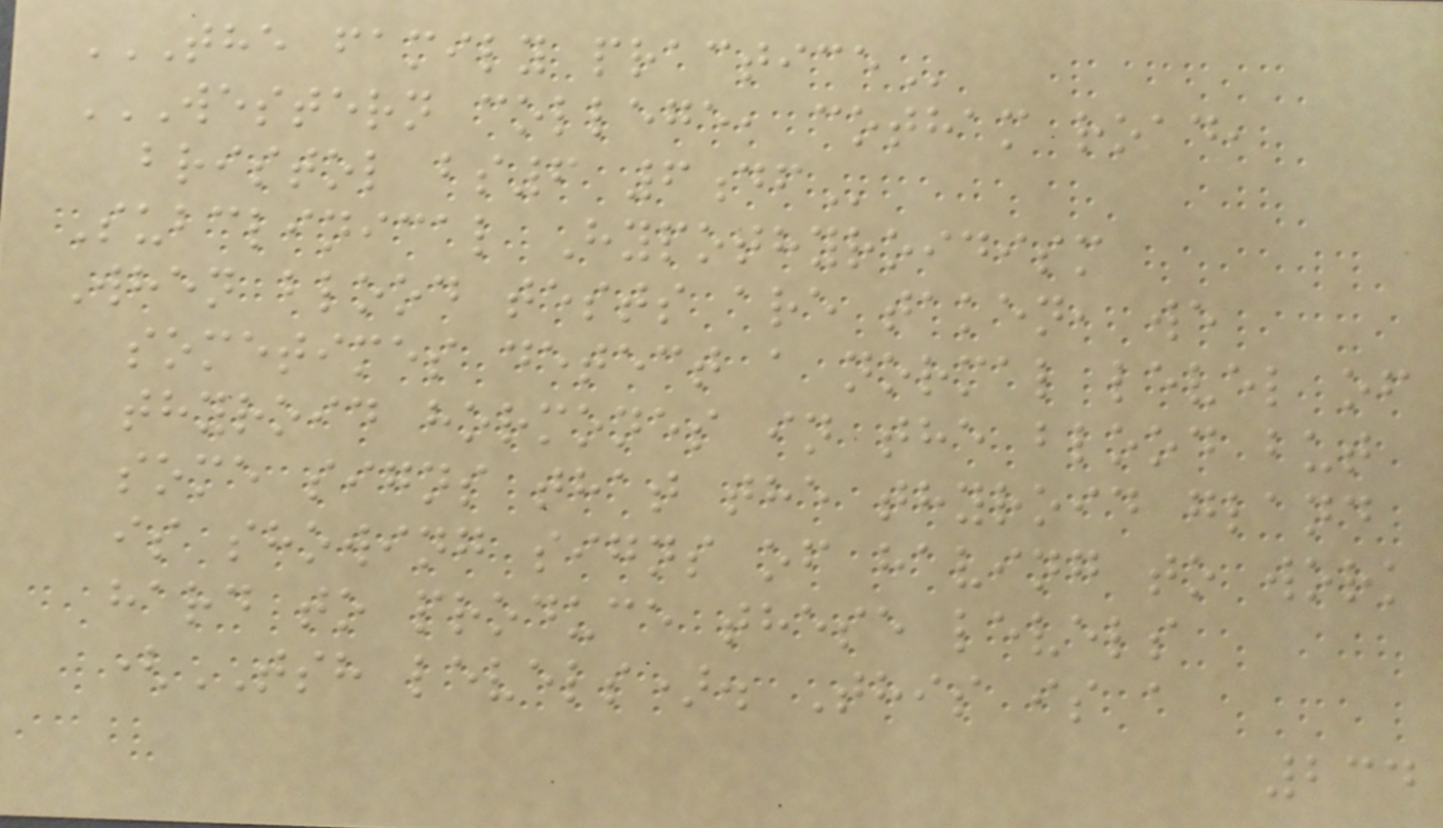THE FAMILY PRACTICE
WESTERN COLLEGE, COTHAM ROAD,
BRISTOL BS6 6DF
Subclinical Hypothyroidism
When blood tests are taken, we
sometimes detect a normal level of
thyroid hormones in the blood but
some signs that the thyroid gland
is showing signs of having to work
hard to produce these levels
(TSH levels). This is a
234
